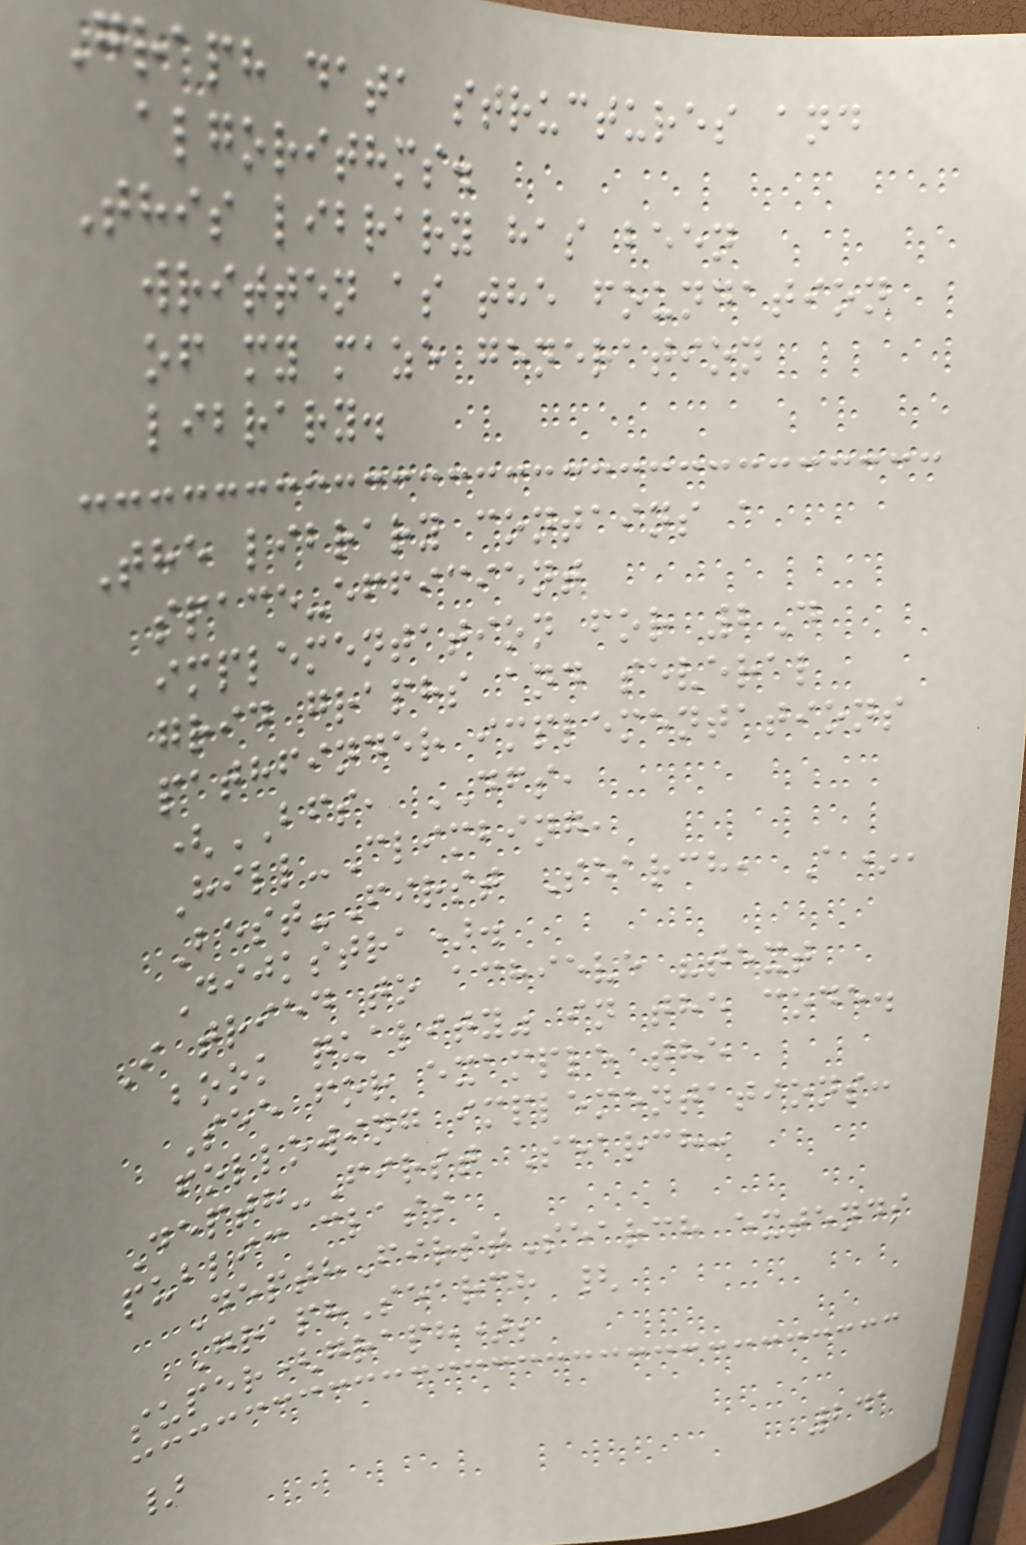Graph data structures and
algorithms.
This library has been
written as the foundation
of my maze generation
library.
The library contains a
space-efficient
implementation for 2D
grid graphs and several
pathfinder implementations
(BFS, DFS,
Hill-Climbing,
Best-First Search, A*,
Dijkstra).
I tried to achieve "text
book quality" in the code.
See for example the
following implementations:
Depth-First Search:
public class
DepthFirstSearch extends
GraphSearch {
super(graph);
}
241
